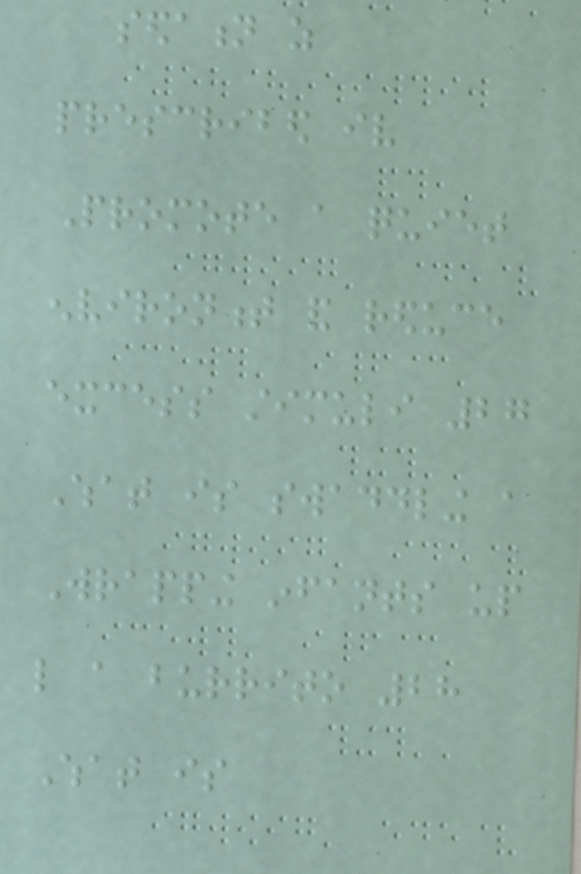sedation as
prescribed iv
Promote a quiet
environment and reduce
excess stimuli 27
What is swaddling a
Wrapping infants up
like a burrito 28
What is
